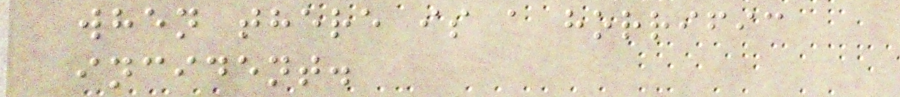when there is a horrific
incident.
